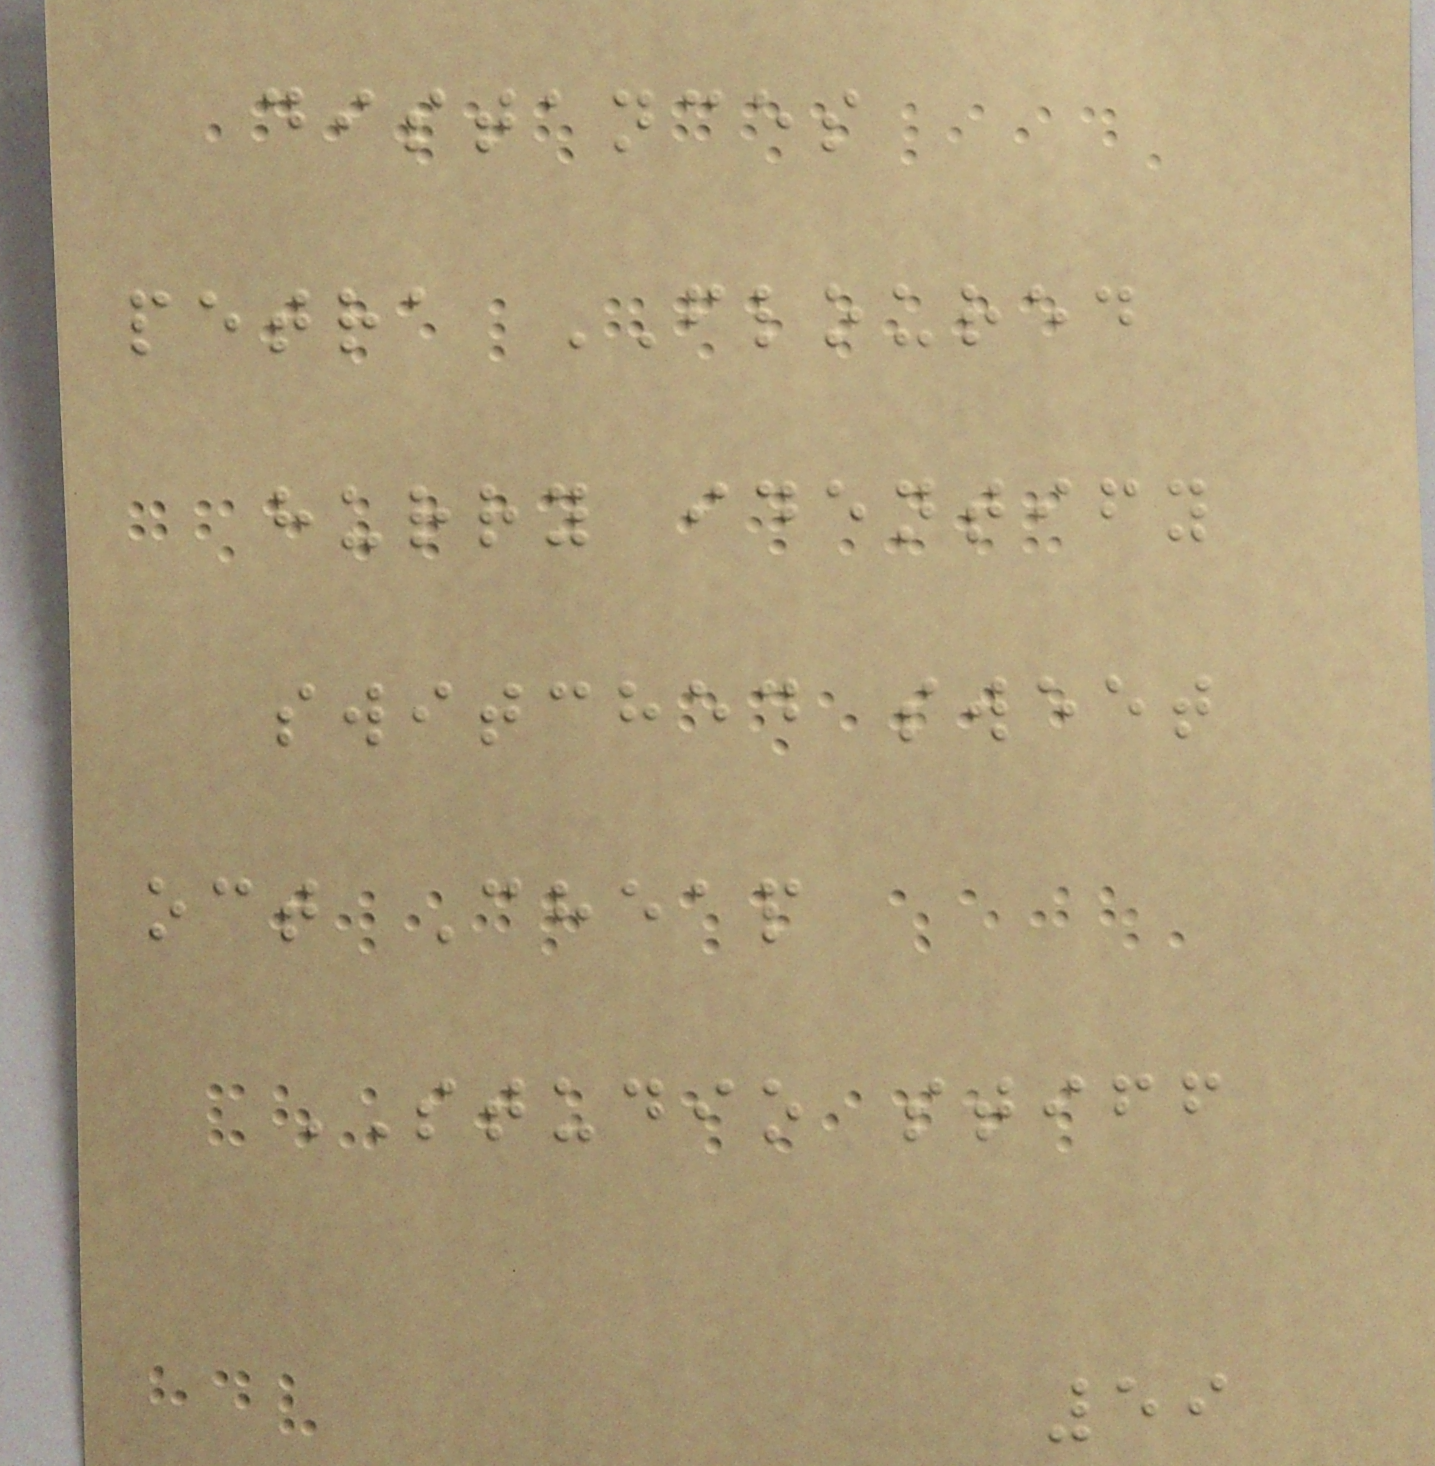distances
petra FLOURED
hurry identify
switched sweet
oct Cheap
STUDIO stiff
59
